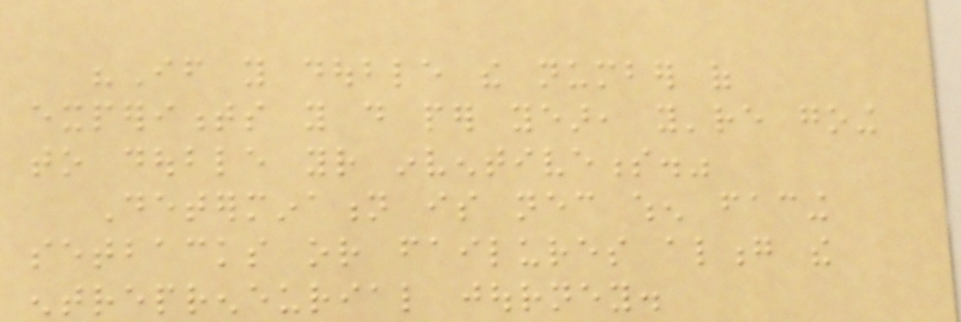"If you double the number of
experiments you do per year, you're going
to double your inventiveness."
Determination is necessary when facing
setbacks or failures along the
entrepreneurial journey.
